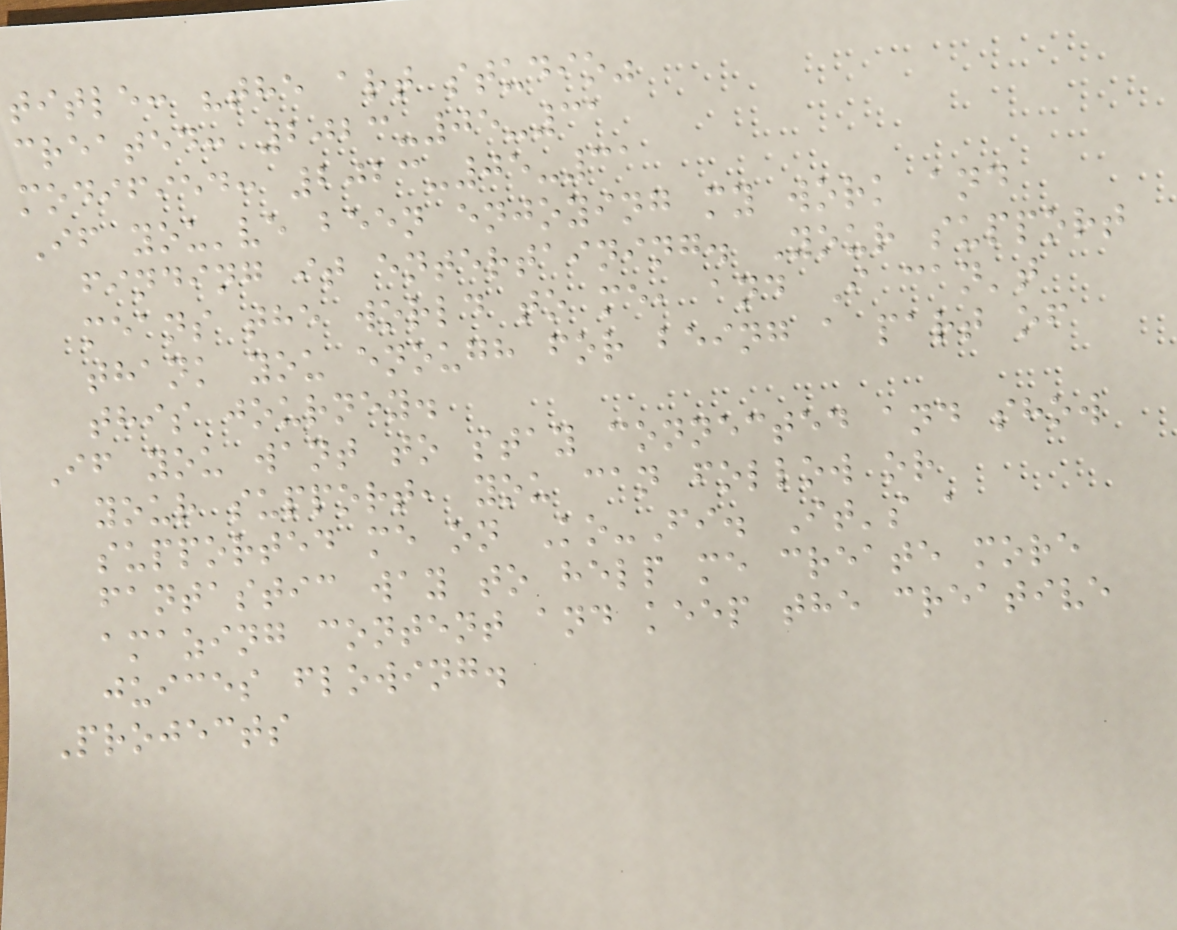title: "the art studio"
created: 2023-05-31
modified: 2023-05-31
If you've been enjoying my work and
finding it entertaining. Your support
means the world to me, and I can't
thank you enough for being a part of
this journey.
If you want to stay connected and show
your support, you can follow or
supported me on Ko-Fi. It's a
fantastic way to help me create more
amazing content and keep the creative
juices flowing.
Projects
